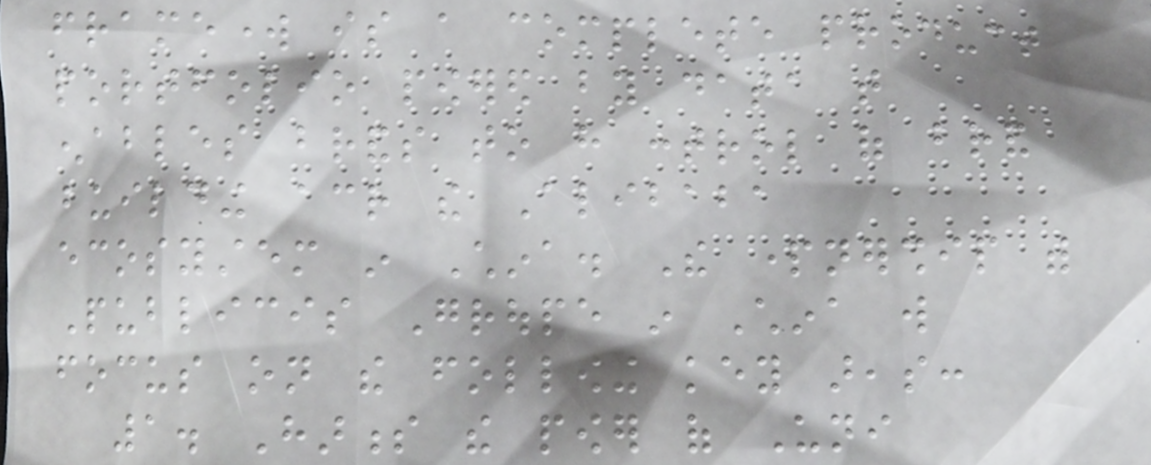framework is a complete product
portfolio powered by data that
enables brands to have control of brand
building across the Alibaba
ecosystem in China. The partnership with
Publicis Groupe in China will
focus on the following key areas:
1. Harness the power of Uni
